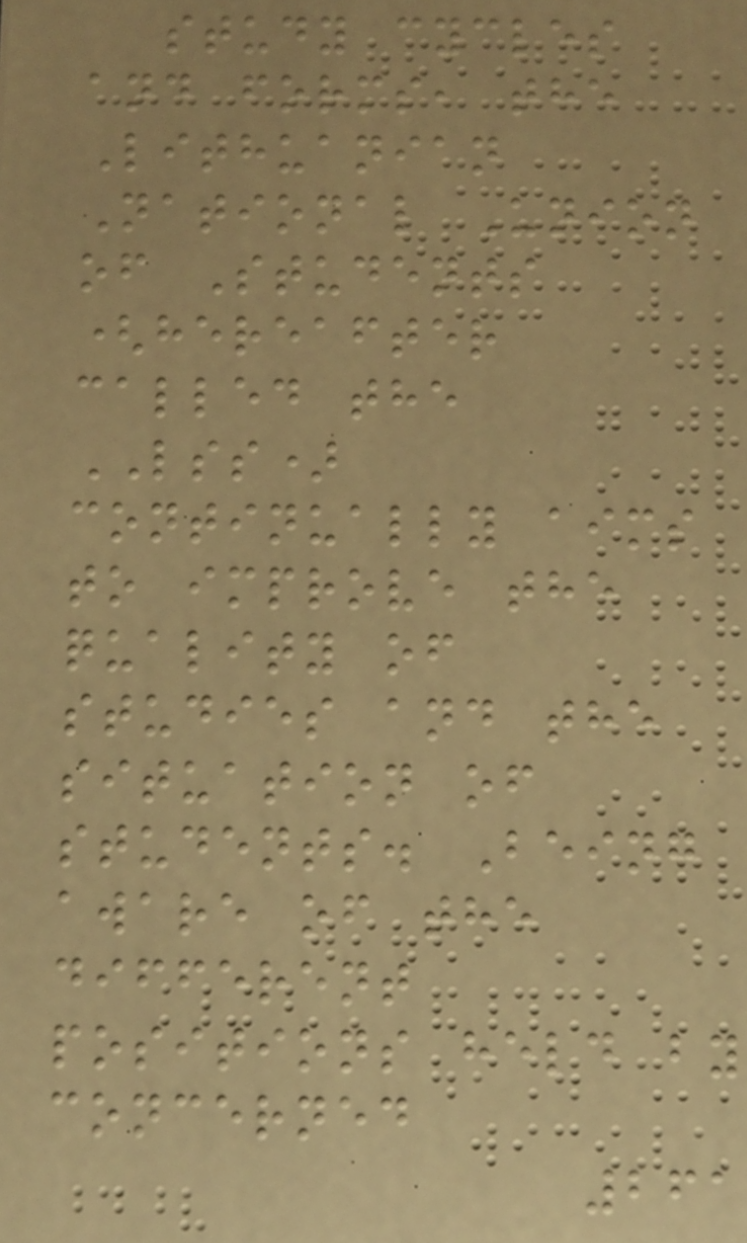study cycles
and forms, the
Lithuanian
National Union
of Students
(hereafter
called the
LSS)
continually aims
to improve the
quality of
studies and the
situation of
students. Being
aware of the
different
positions held by
concerned
261
